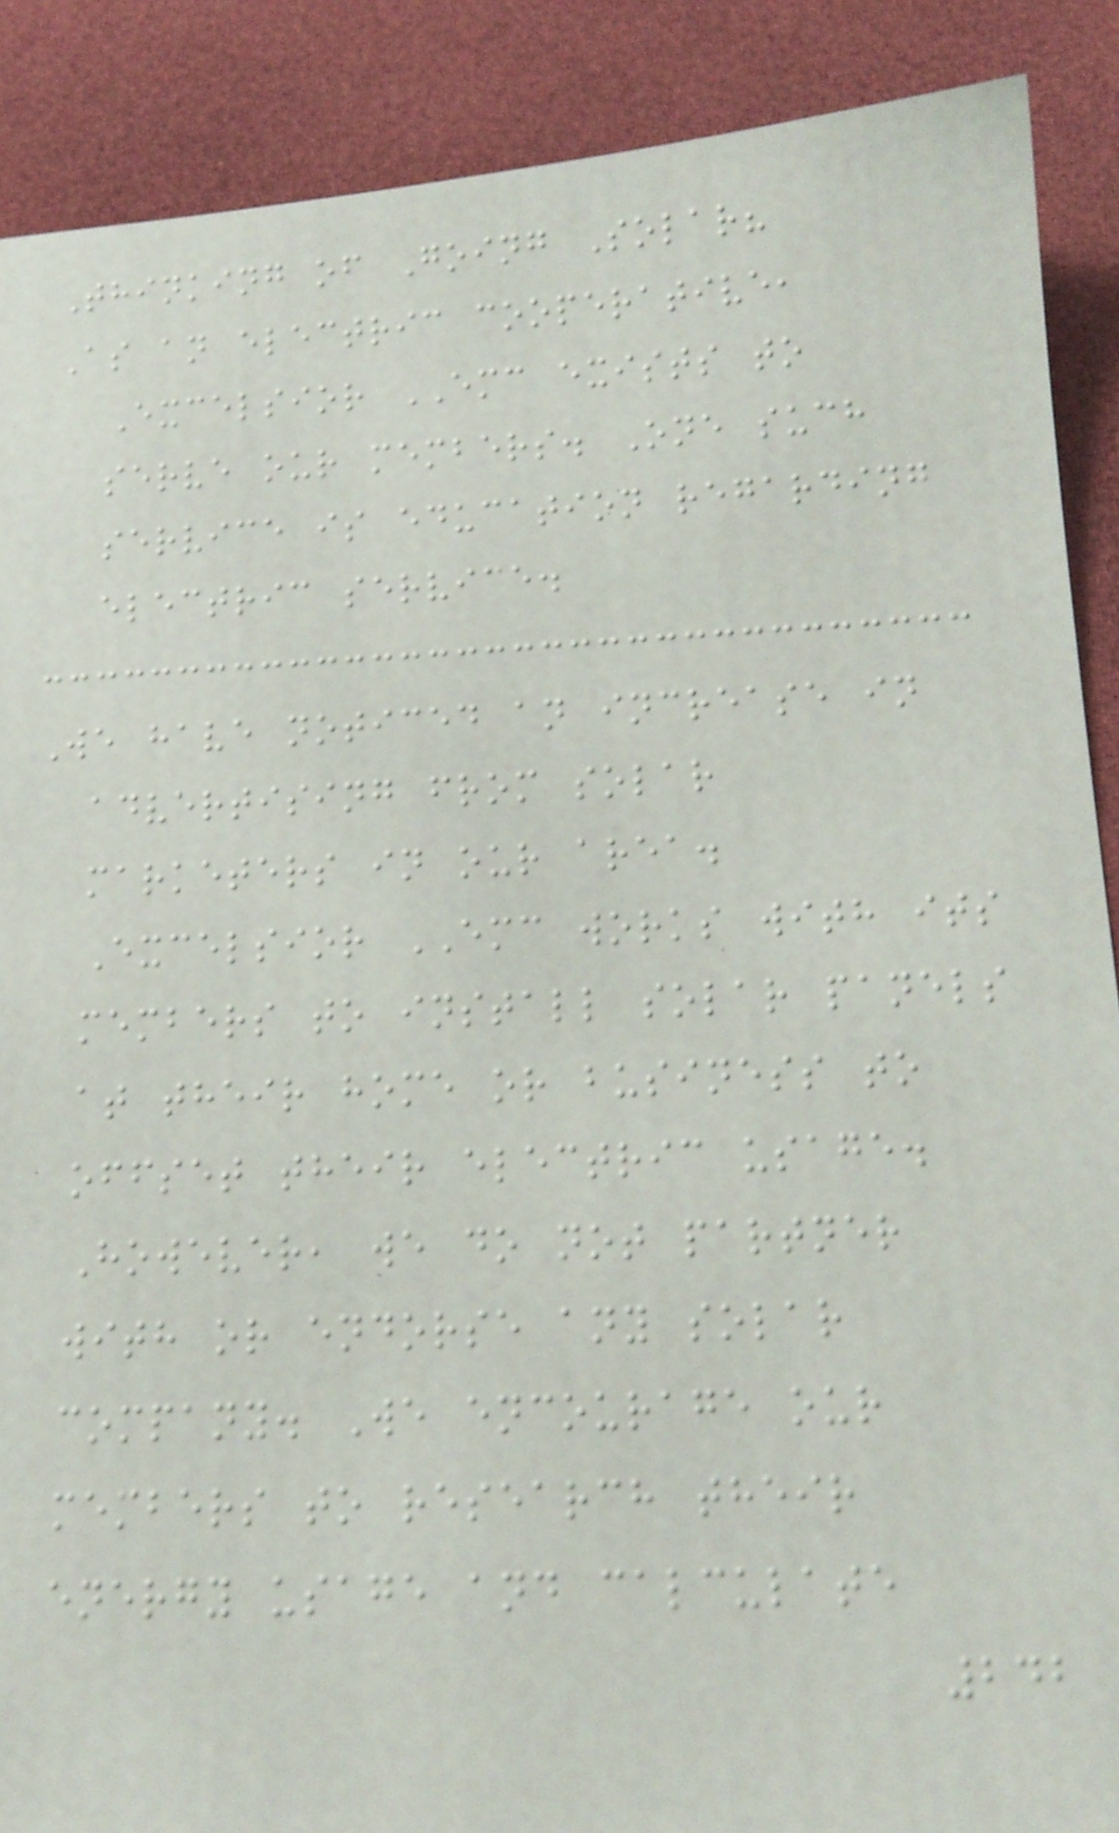Thinking of Going Solar?
As an electric cooperative,
Excelsior EMC exists to
serve our members. One such
service is education regarding
electric service.
We have noticed an increase in
advertising from solar
marketers in our area.
Excelsior EMC works with its
members to install solar panels
at their home or business to
offset their electric usage.
However, we do not partner
with or endorse any solar
company. We encourage our
members to research their
energy usage and calculate
242
